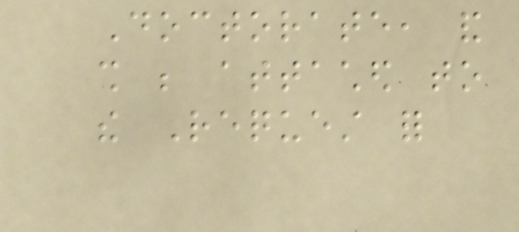Doctorate, and
shall be attached to
the Request for
